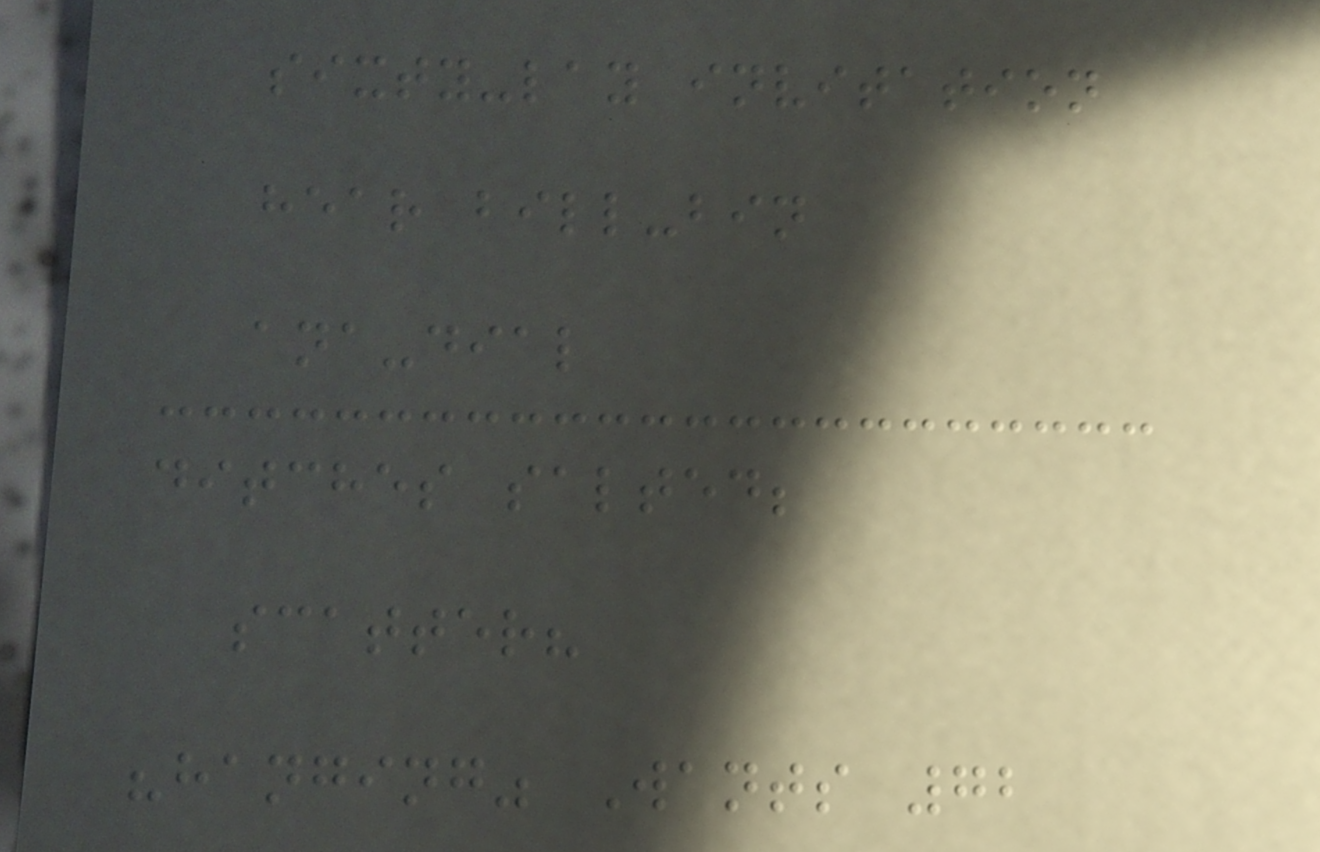sixty-lay invitation
hear bill-bin
ana-dial
ditches salted;
scatter?
"hanging" Wants 72
